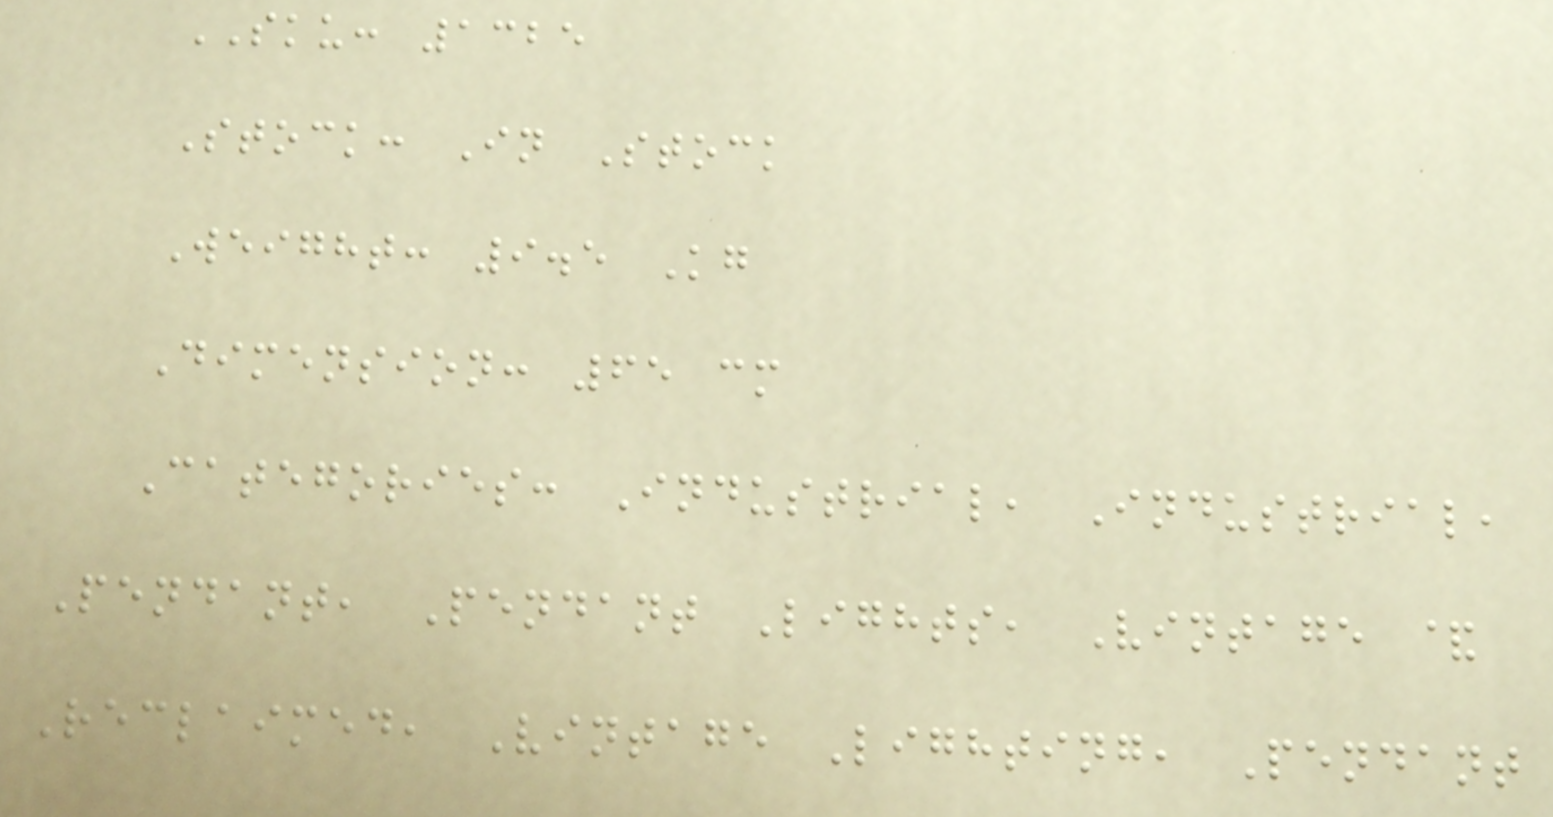SKU: 1325
Stock: In Stock
Weight: 9.5 Kg
Dimension: 65 cm
Categories: Industrial, Industrial,
Pendant, Pendant Lights, Vintage &
Reclaimed, Vintage Lighting, Pendant
